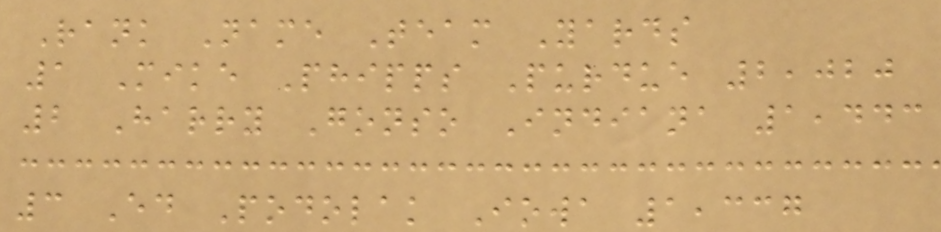Rank Name Team Yards
1 Mike Phipps Purdue 2,020
2 Harry Gonso Indiana 1,443
3 Ed Podolak Iowa 1,337
